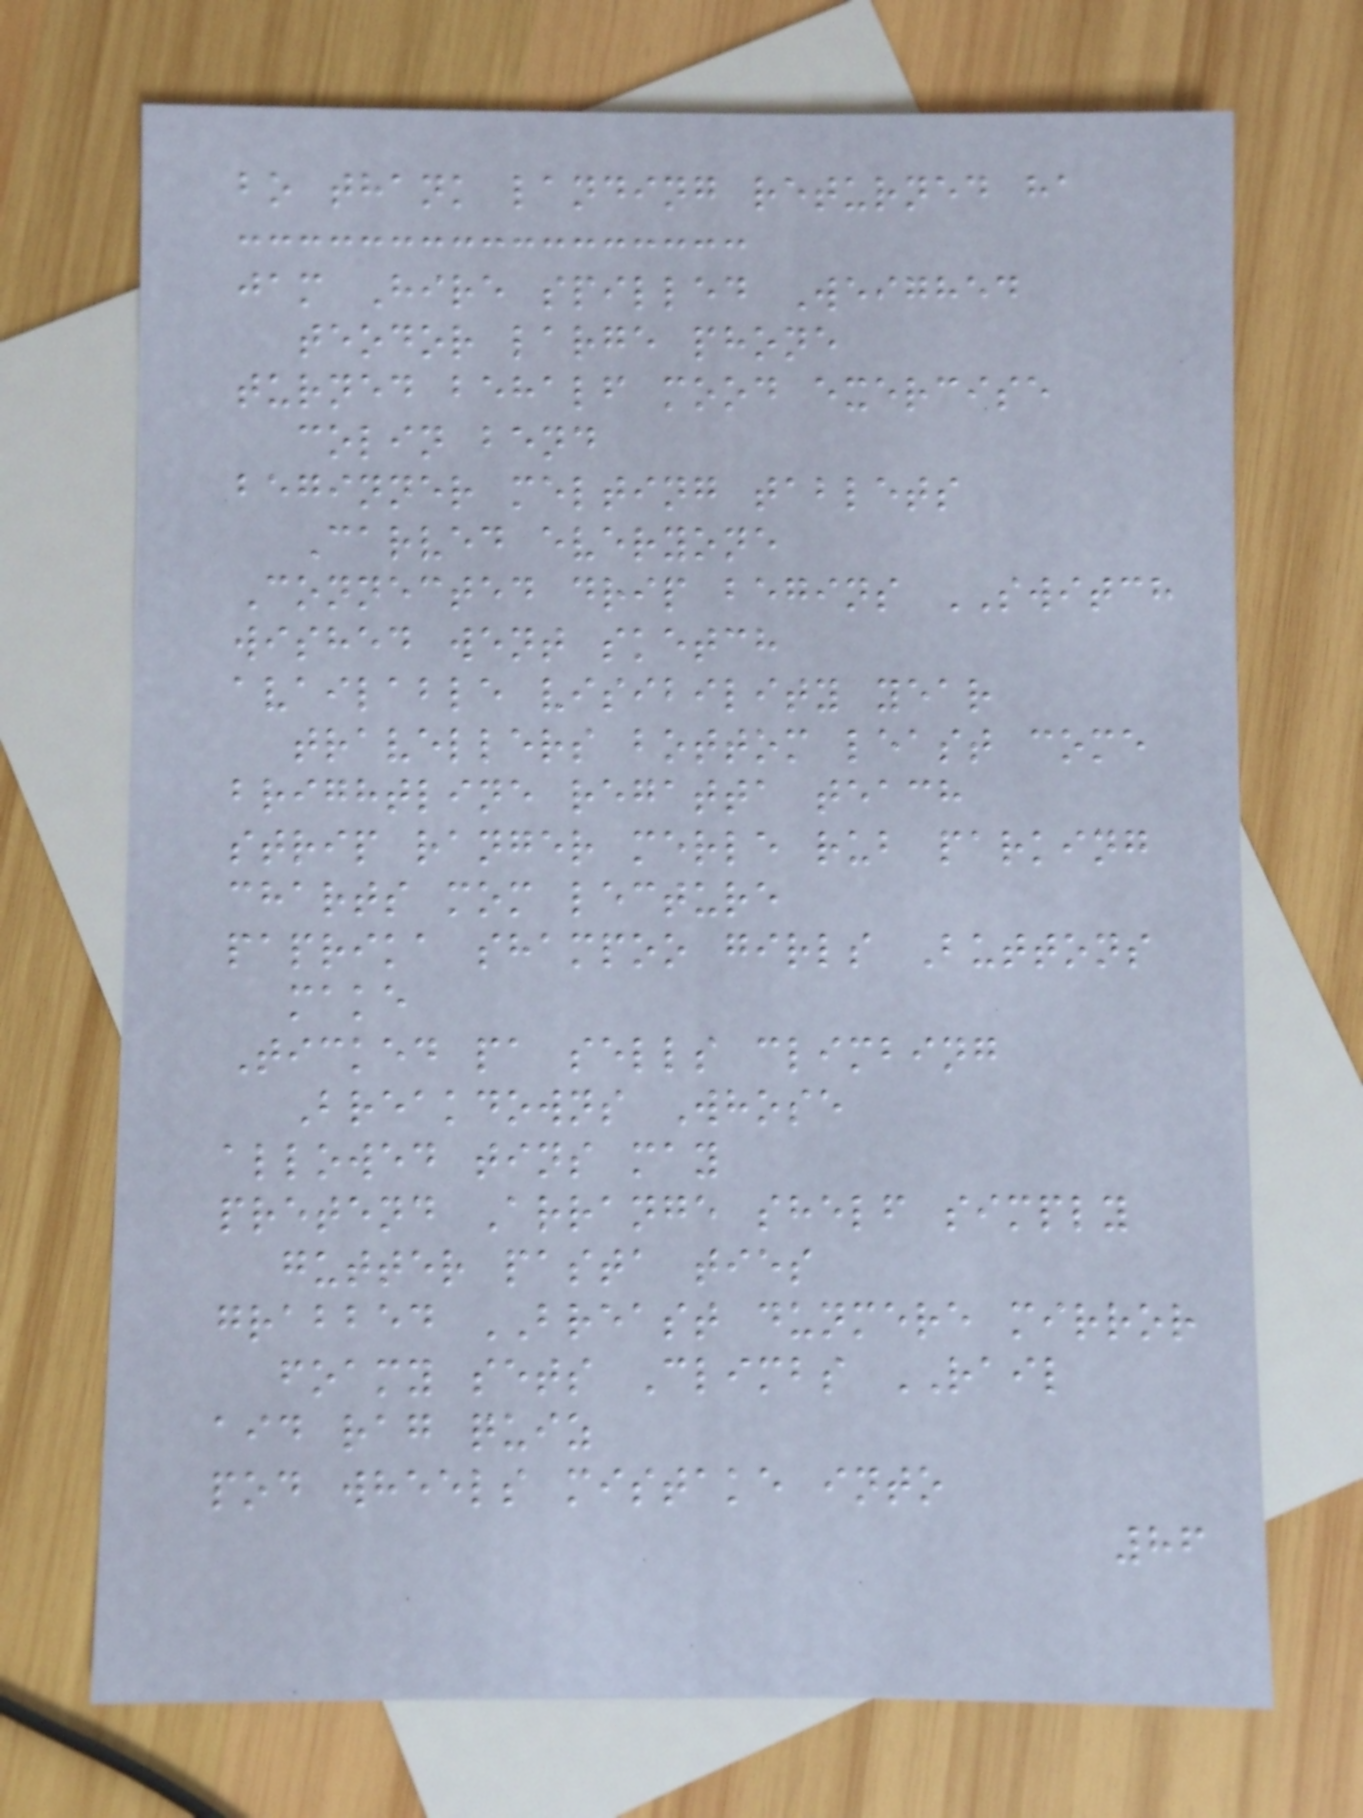bo thank landing returned ha
jam Hire spilled Weighed
teodor large phone
turned behalf mood exercise
colin bend
beginner melting tablets
Carved everyone
Connected drip begins SWITCH
wished went sketch
available visibility year
travellers bottom least come
brightline regatta teach
strip ranger merle rub parking
charts mom lecture
paprika shampoo girls Buttons
make
Ticked pa sells climbing
Breakdowns Whose
allowed tins may
pretend Arrange shelf simply
gutter pasta ties
grabbed BREAST dunmere mirror
foamy sets Climbs RAIL
aid rag quiz
pod wheels mistake into
86
